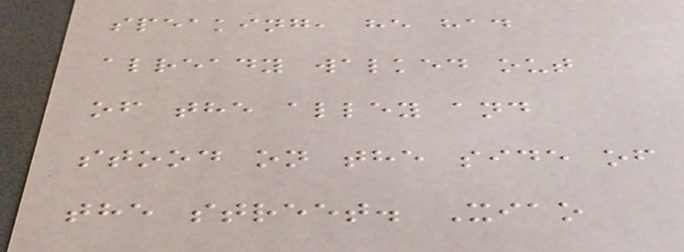speaking, he had
already walked out
of the alley and
stood on the side of
the street. Xiao
